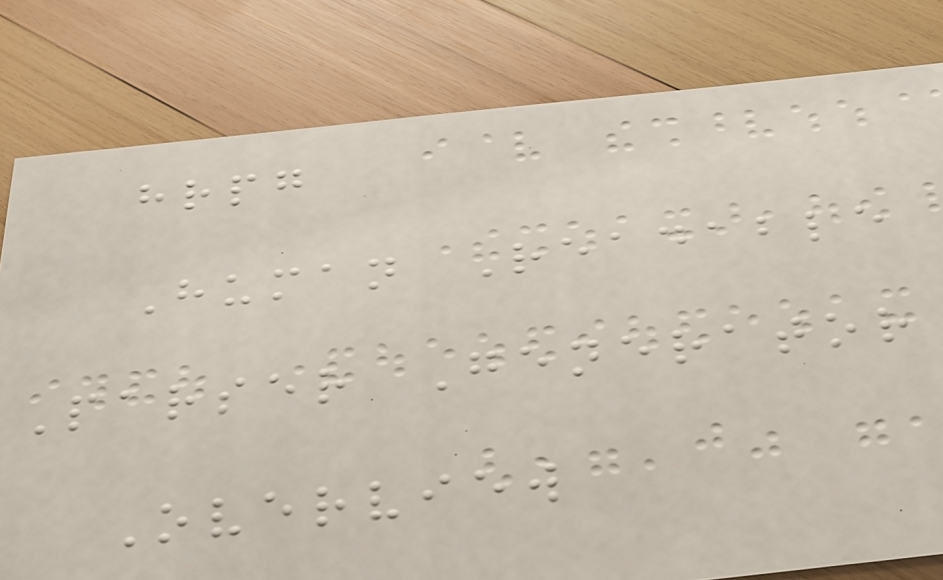hrpg
Human Readable
Parser Generator
Overview
